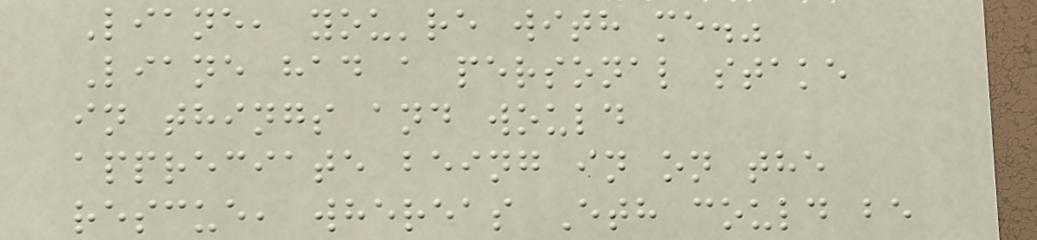Liane, you're with me."
Liane had a personal stake
in things and would
appreciate being in on the
rescue, whereas Eth could be
